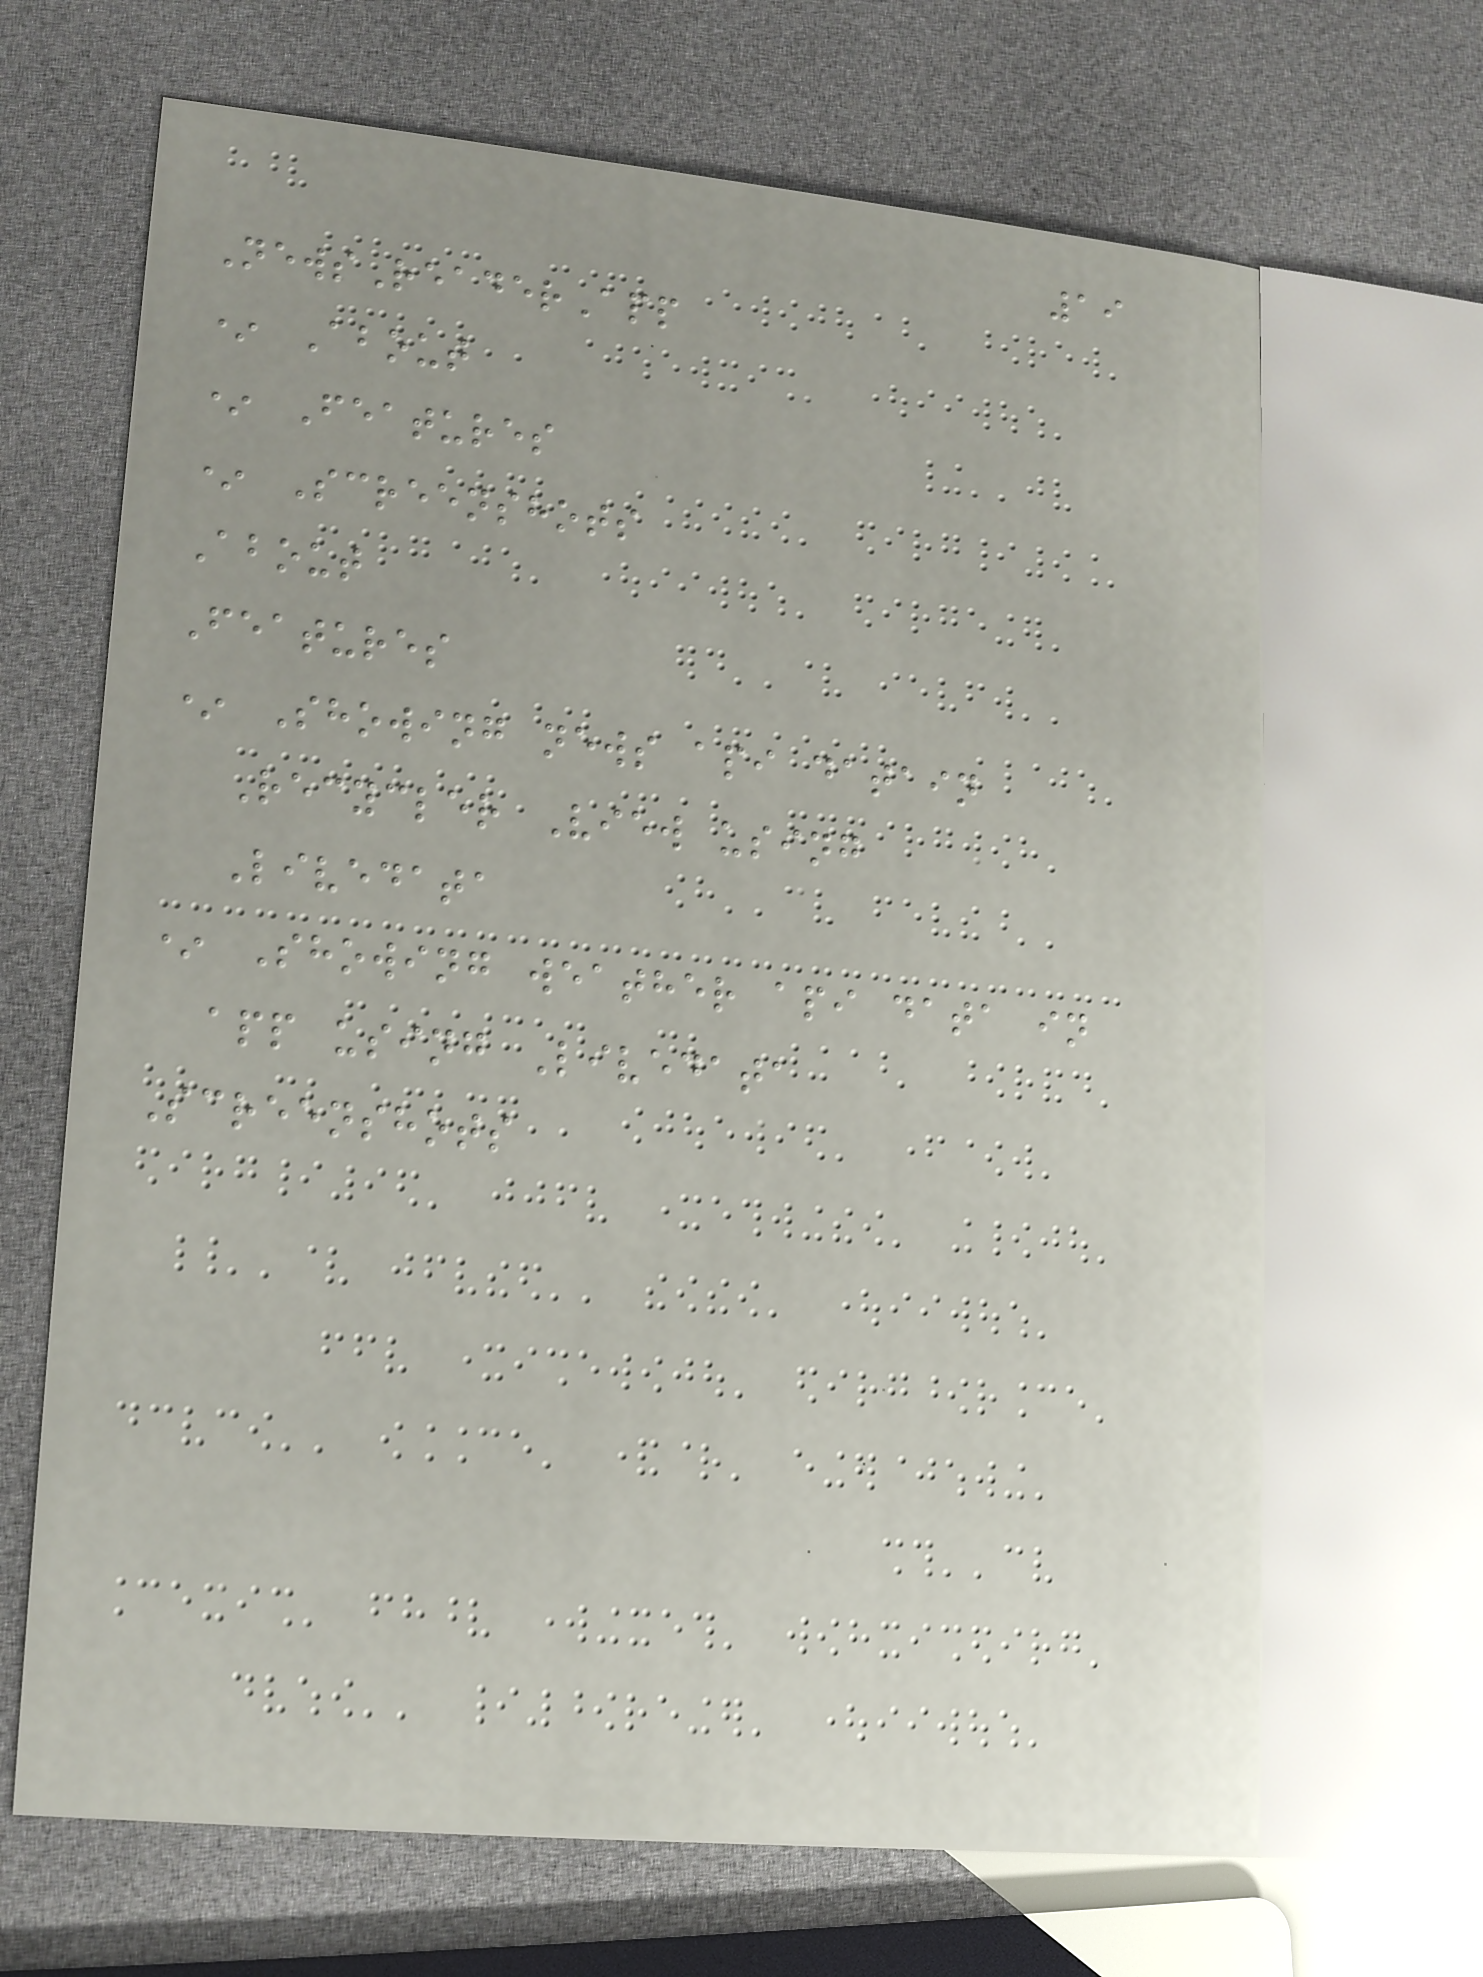19
NewsReaderApp
* About
* Features
* Screenshots
About
Features
* Showing news api datain
Recycler View using
Livedata
* Showing weather api data in
app using Livedata
Screenshots
